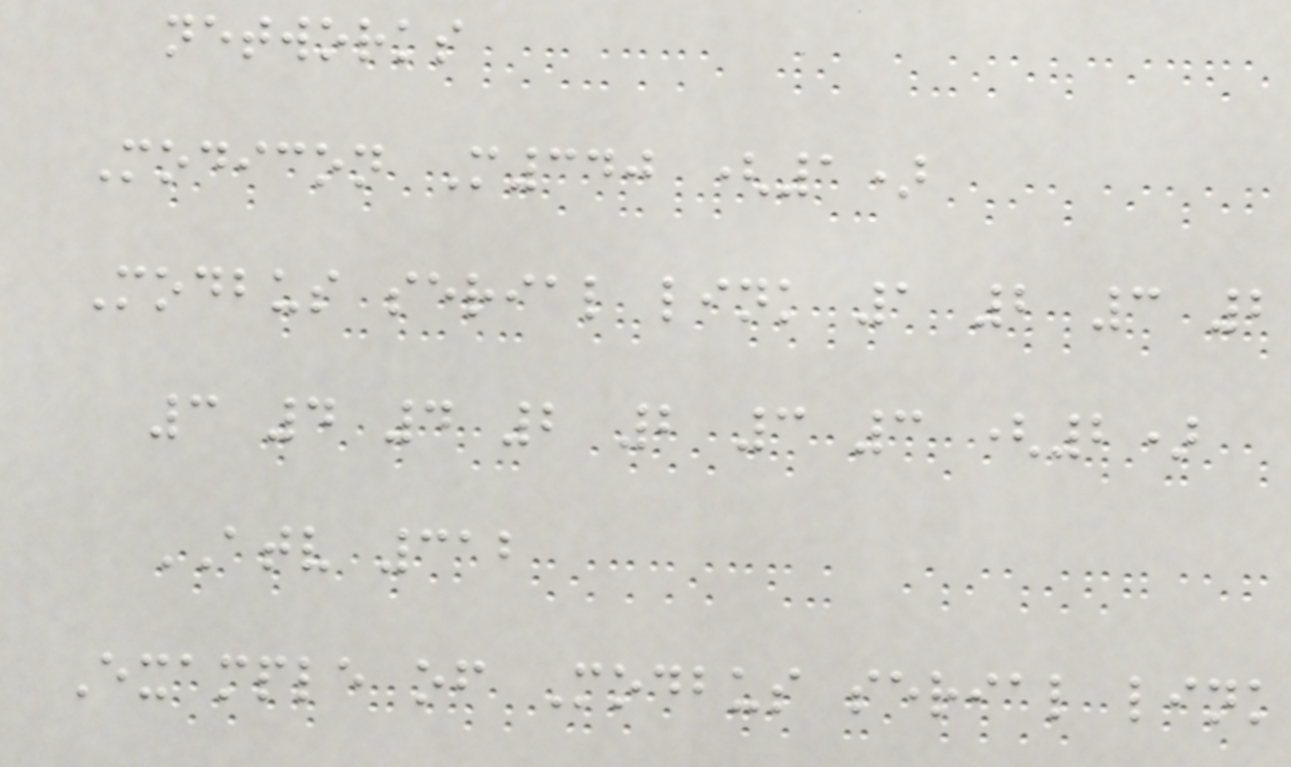networks
Modicon M340 (1)
Modbus serial link 1 2 3 2
3 4 4 2 2 3 3 (2)
ATV 312
Example of Modbus serial link
